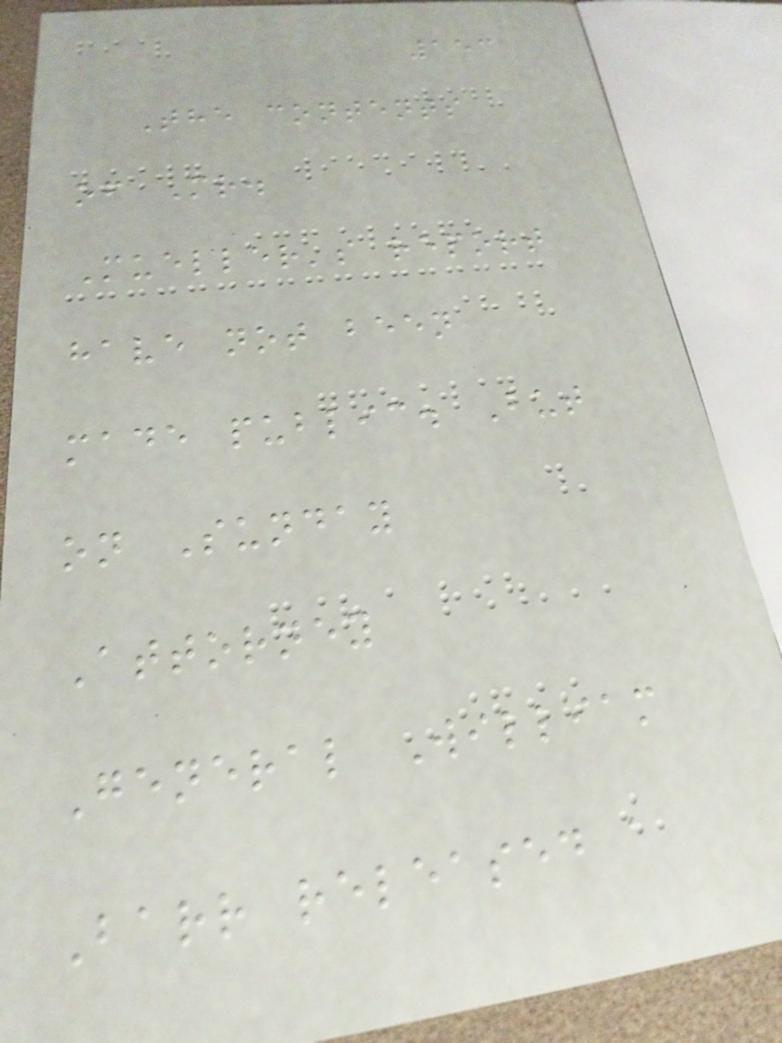153
The contents
of Mr.
Mueller's report
have not been
made public. But
on Sunday
Attorney
General William
Barr released a
